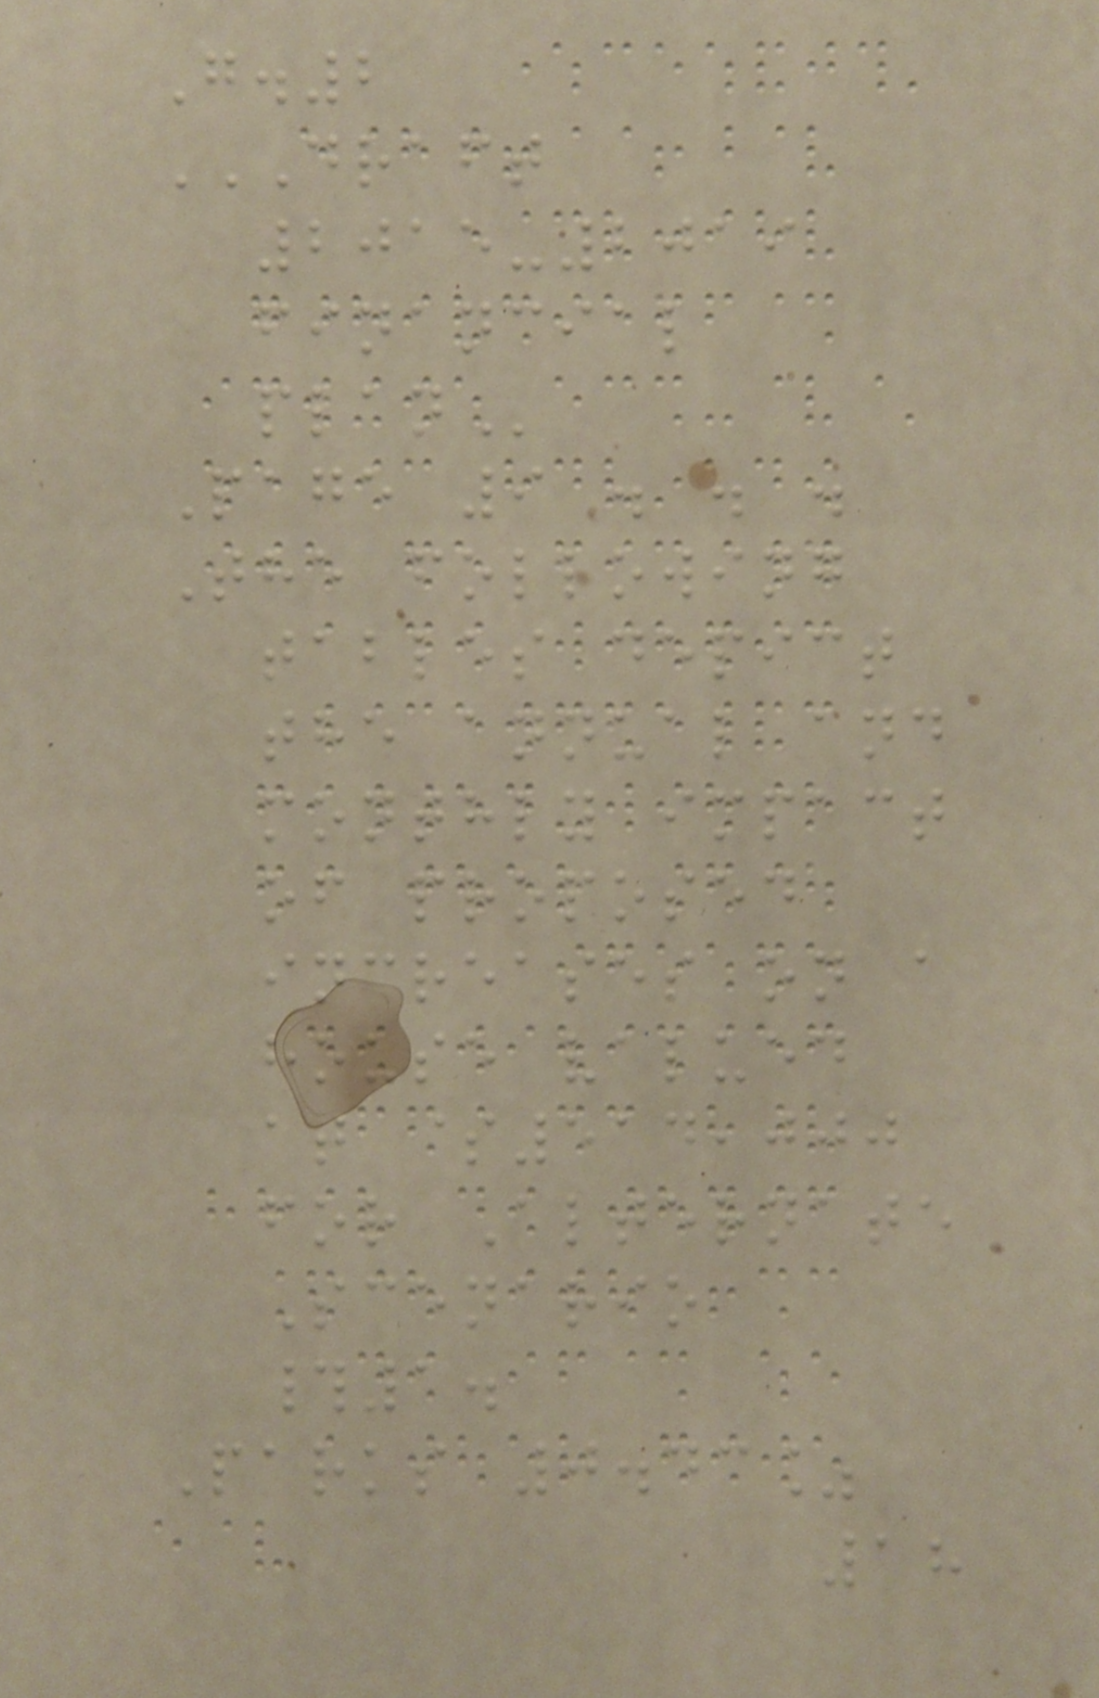G.2
DRAFT
2015-2019
FINANCIAL
PLAN
Page 9 . . .
The following
tables depict
the annual and
monthly impact
of proposed
increases on a
house valued
at $514,000
for Alternate
Scenario
#1.
Parks 0.43%
18
